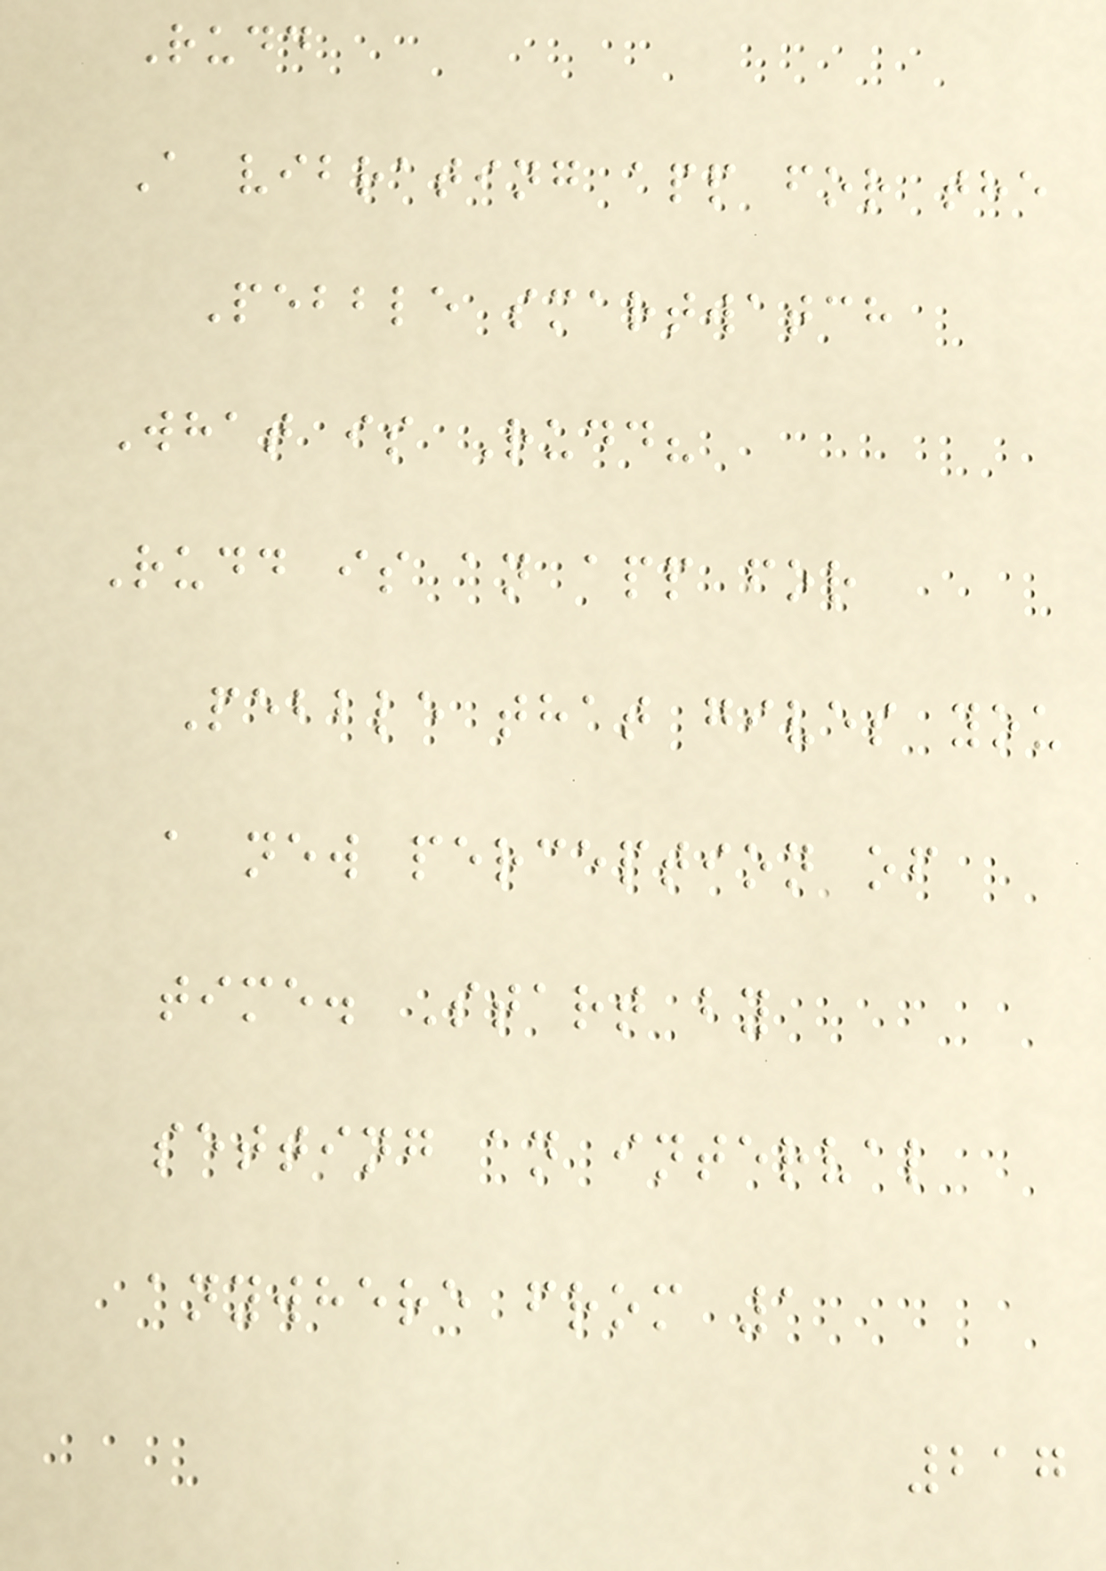Rudd
A vibrating app for the
Pebble smartwatch
What is Rudd?
Rudd is an app for
Pebble that gives you
a new perception of
time. Start by
setting an interval
anywhere from 1
217
